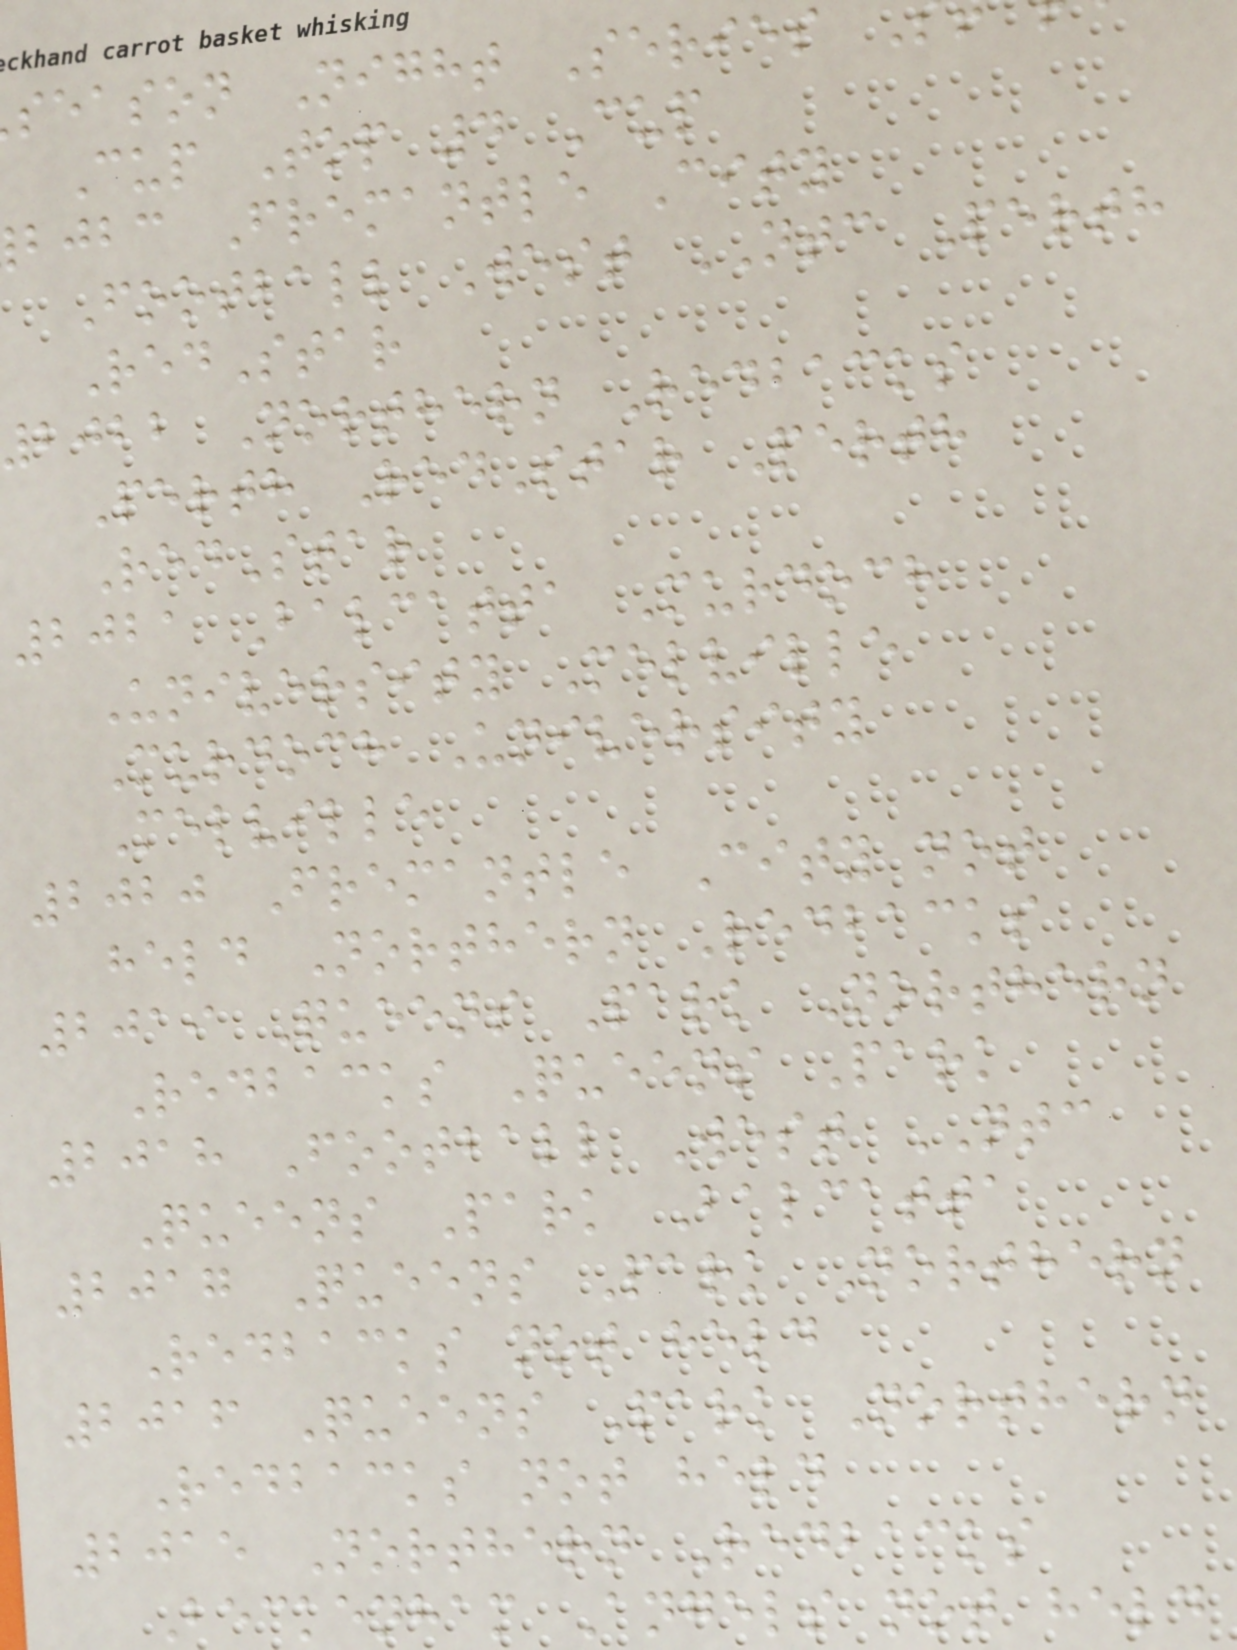season Night Series
Cup Top 4 Cup
bjbc Fremantle City
Football West NTC Perth
RedStar
bjbb Northern Redbacks
Perth RedStar Perth
RedStar
2021 Balcatta Murdoch
University Melville
Murdoch University
Melville
2020 Fremantle City not
held Northern Redbacks
2019 Queens Park Northern
Redbacks Queens Park
2018 Football West NTC
Queens Park Balcatta
2017 Queens Park Northern
Redbacks not held
2016 Queens Park Northern
Redbacks not held
2015 Northern Redbacks
Beckenham Angels not held
